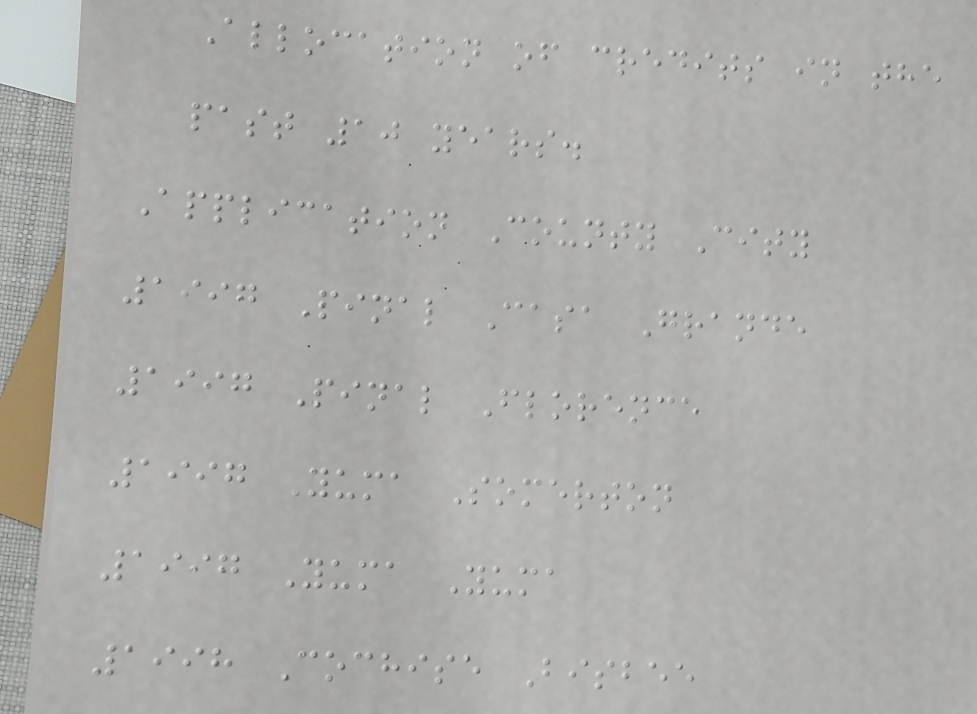Allocation of credits in the
past 10 years.
Application County City
1997 Pinal Casa Grande
1997 Pinal Florence
1997 Yuma Somerton
1997 Yuma Yuma
1998 Cochise Bisbee
